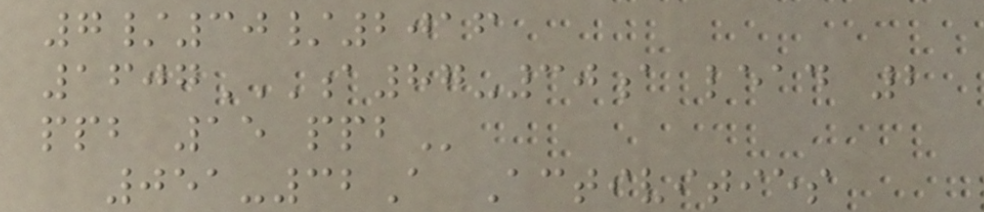7/30/2016
1607A87-30A LEAD 2
PPB 15 PPB
051-32A Activities
